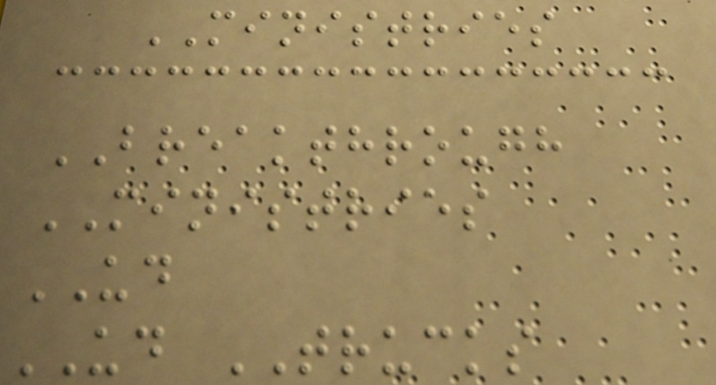MINISTRIES
BREAKTHROUGH
MINISTRIES
UD
UD TRUCKS
